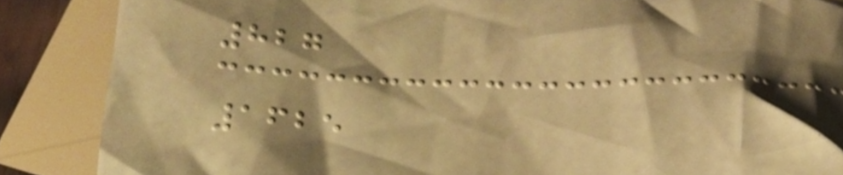827
1625
